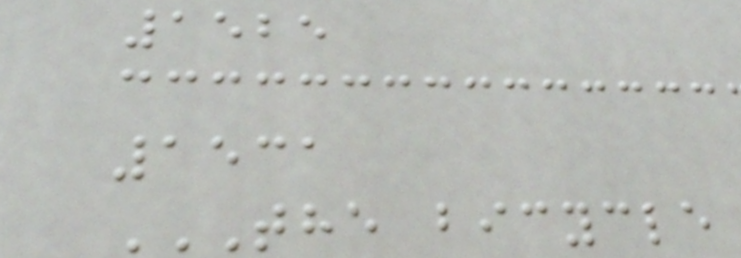1525
1531
THE BICYCLE
